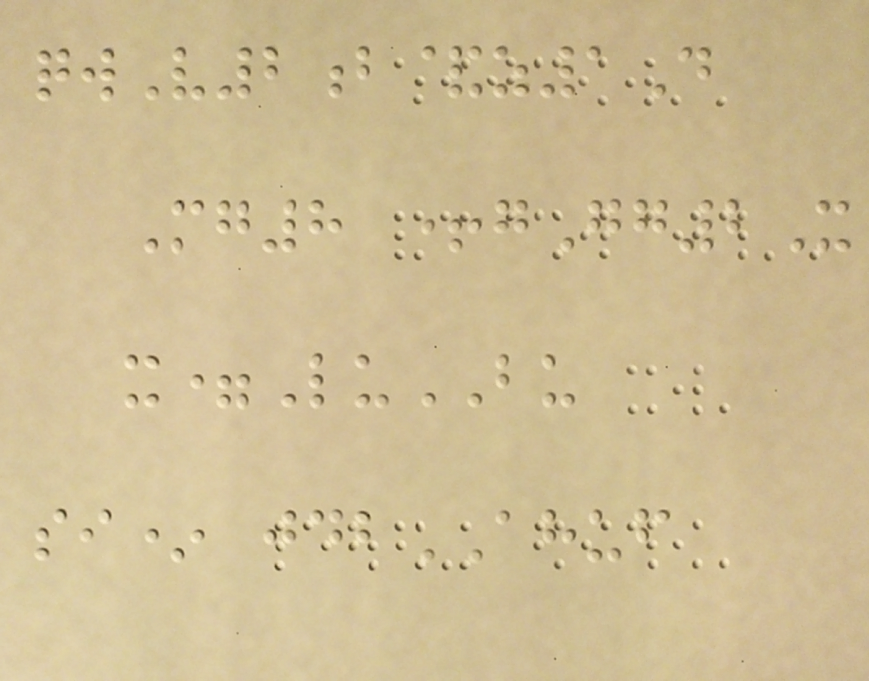qwV2b&z1D
Mg8 +gGg2X
x=LuBU
si* jdbAHUF
